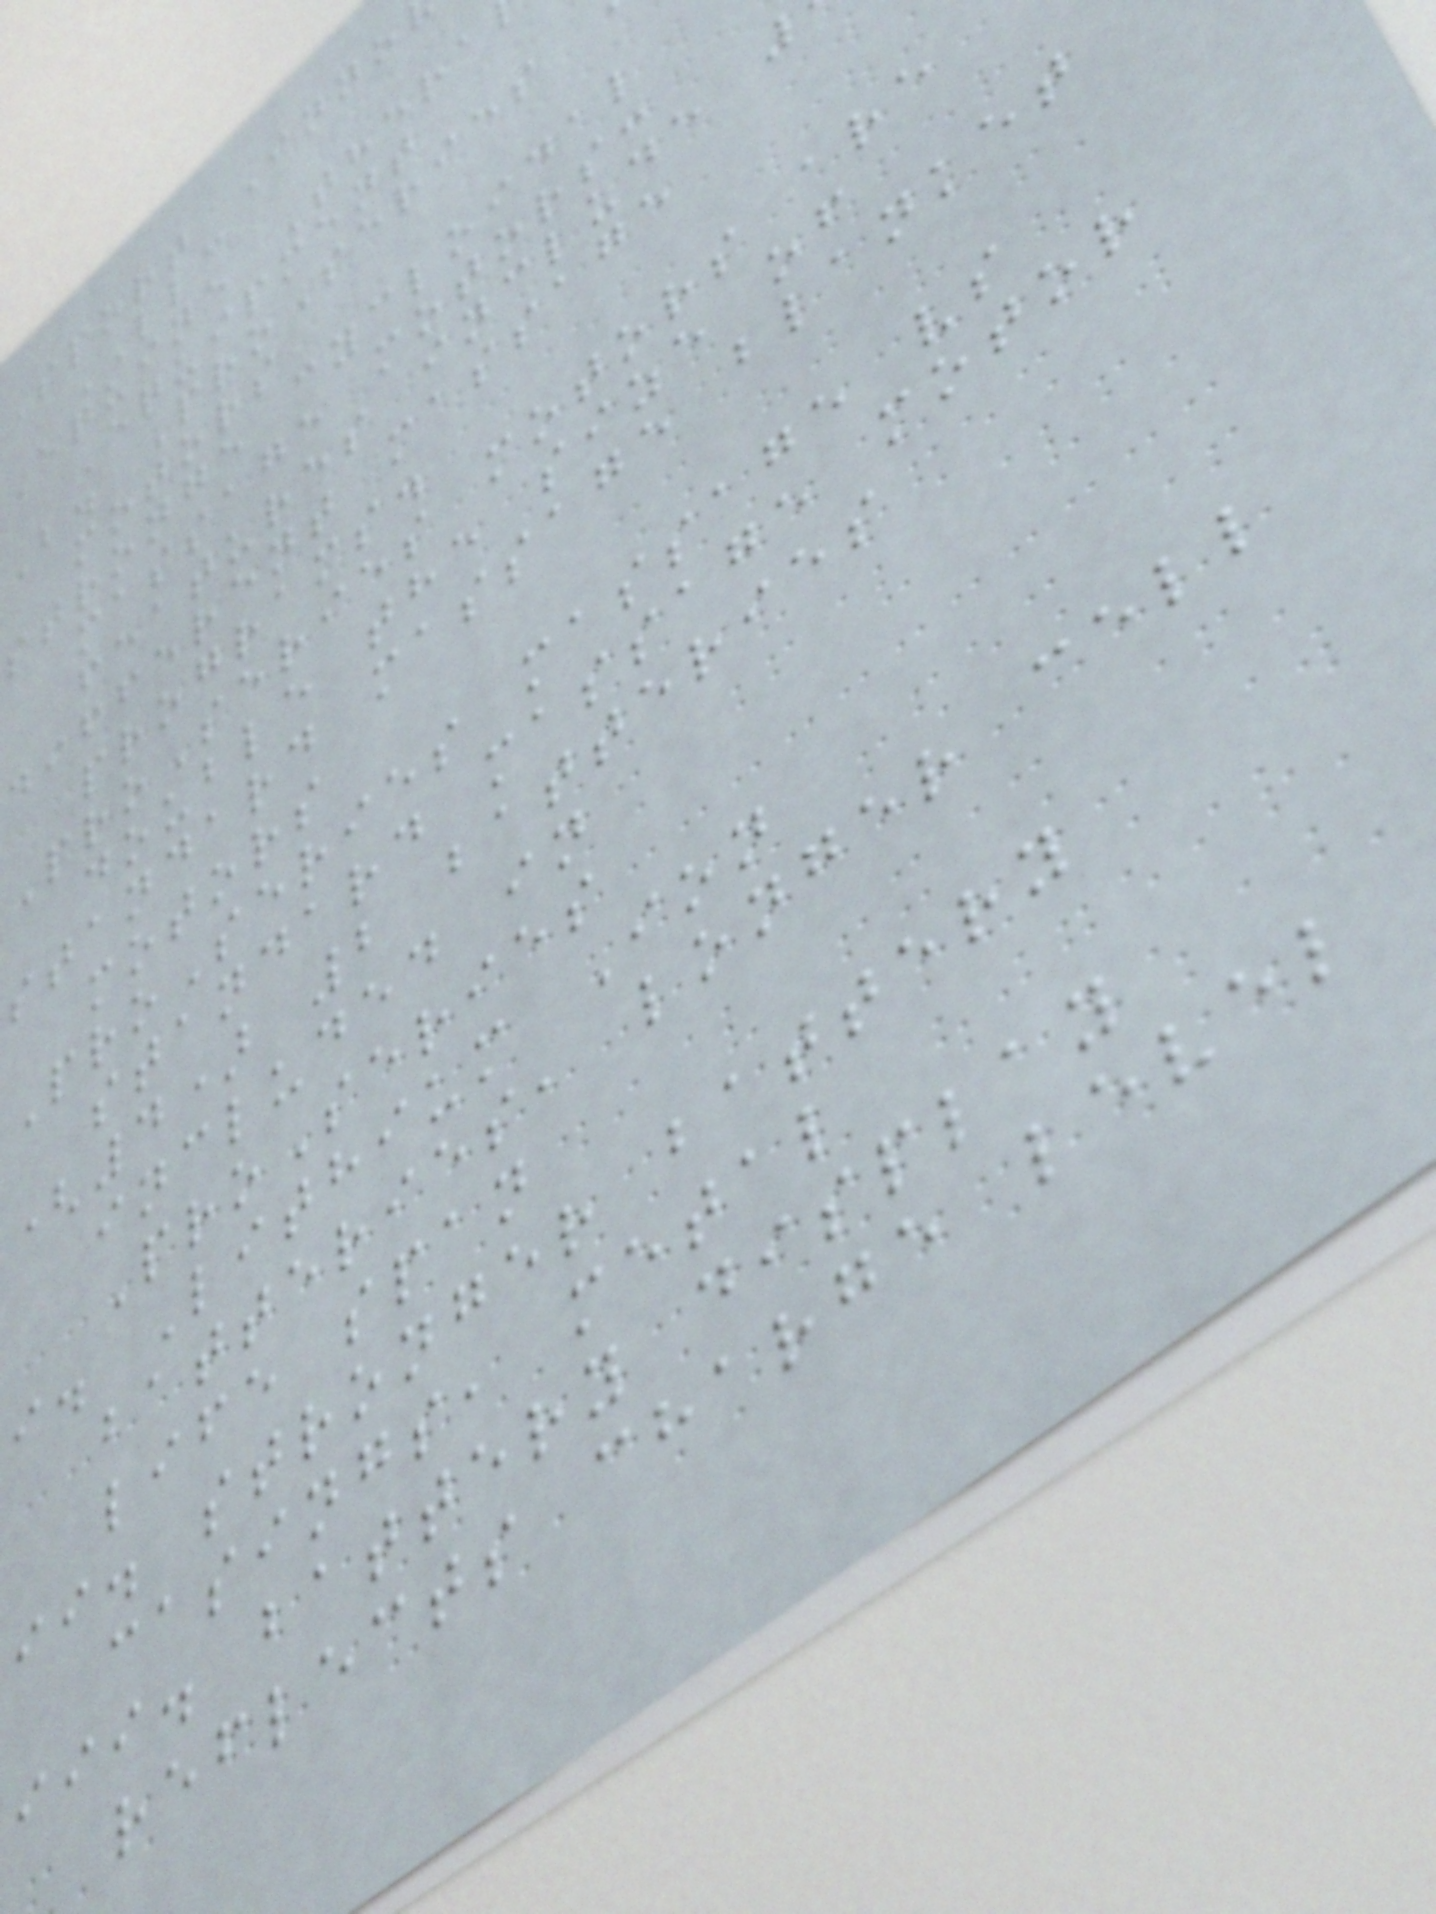Sport Inno
LLC
Equine Thera
Equipment
B. ProSeries
motors
stronge cycloidal
massage motors:
features include
different massage
programs.
ProSeries motors are
double the size of
standard massage blanket
motors
ProSeries massage vs
standard massage motor
(4) 2 batteries
included in
ProSeries
i. Lithium Ion
batteries, longer cell
life span
ii. stronger battery
casings, metal
iii. battery display
reflects charge level
